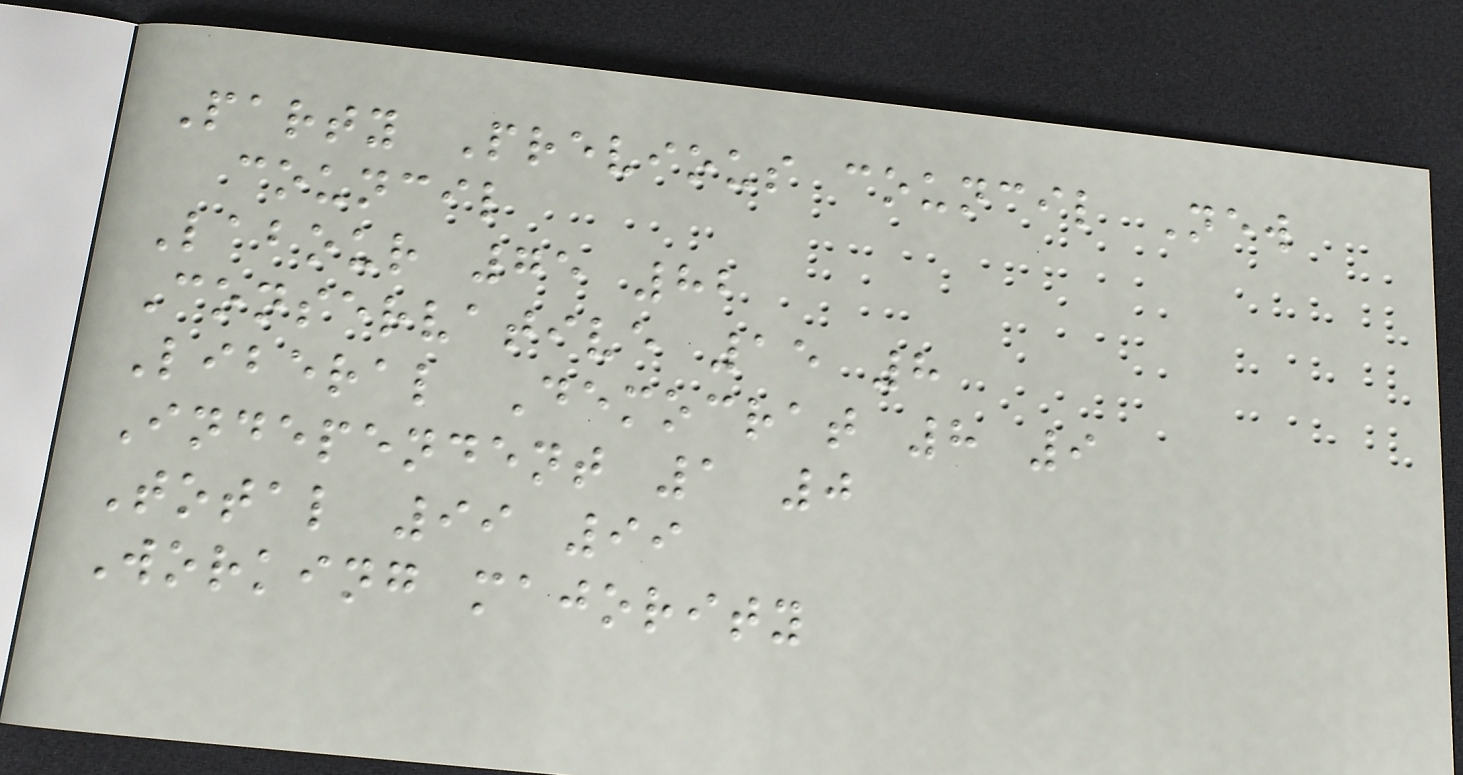Party Previous council New
council
Labour 75 82
Conservative 15 8
Liberal Democrat 8 9
Independent 1 0
Total 99 99
Working majority
